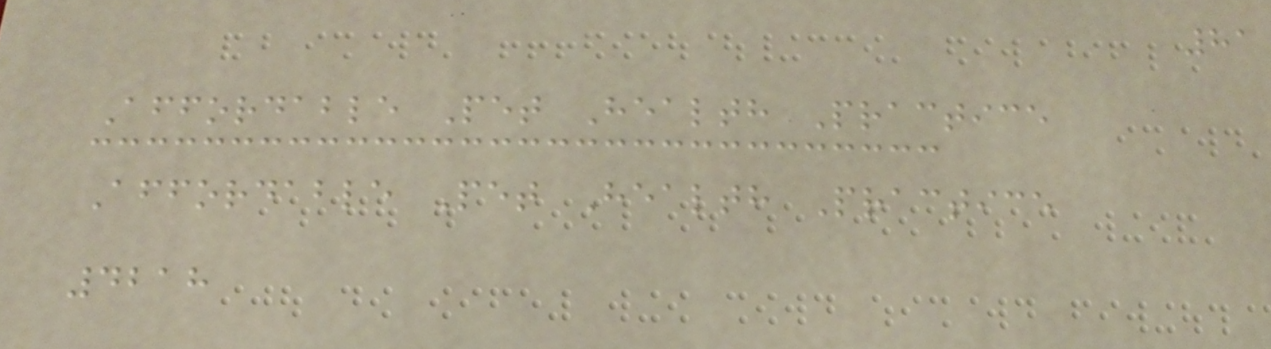81
Affordable Pet Health Practice
Affordable Pet Health Practice
4218
